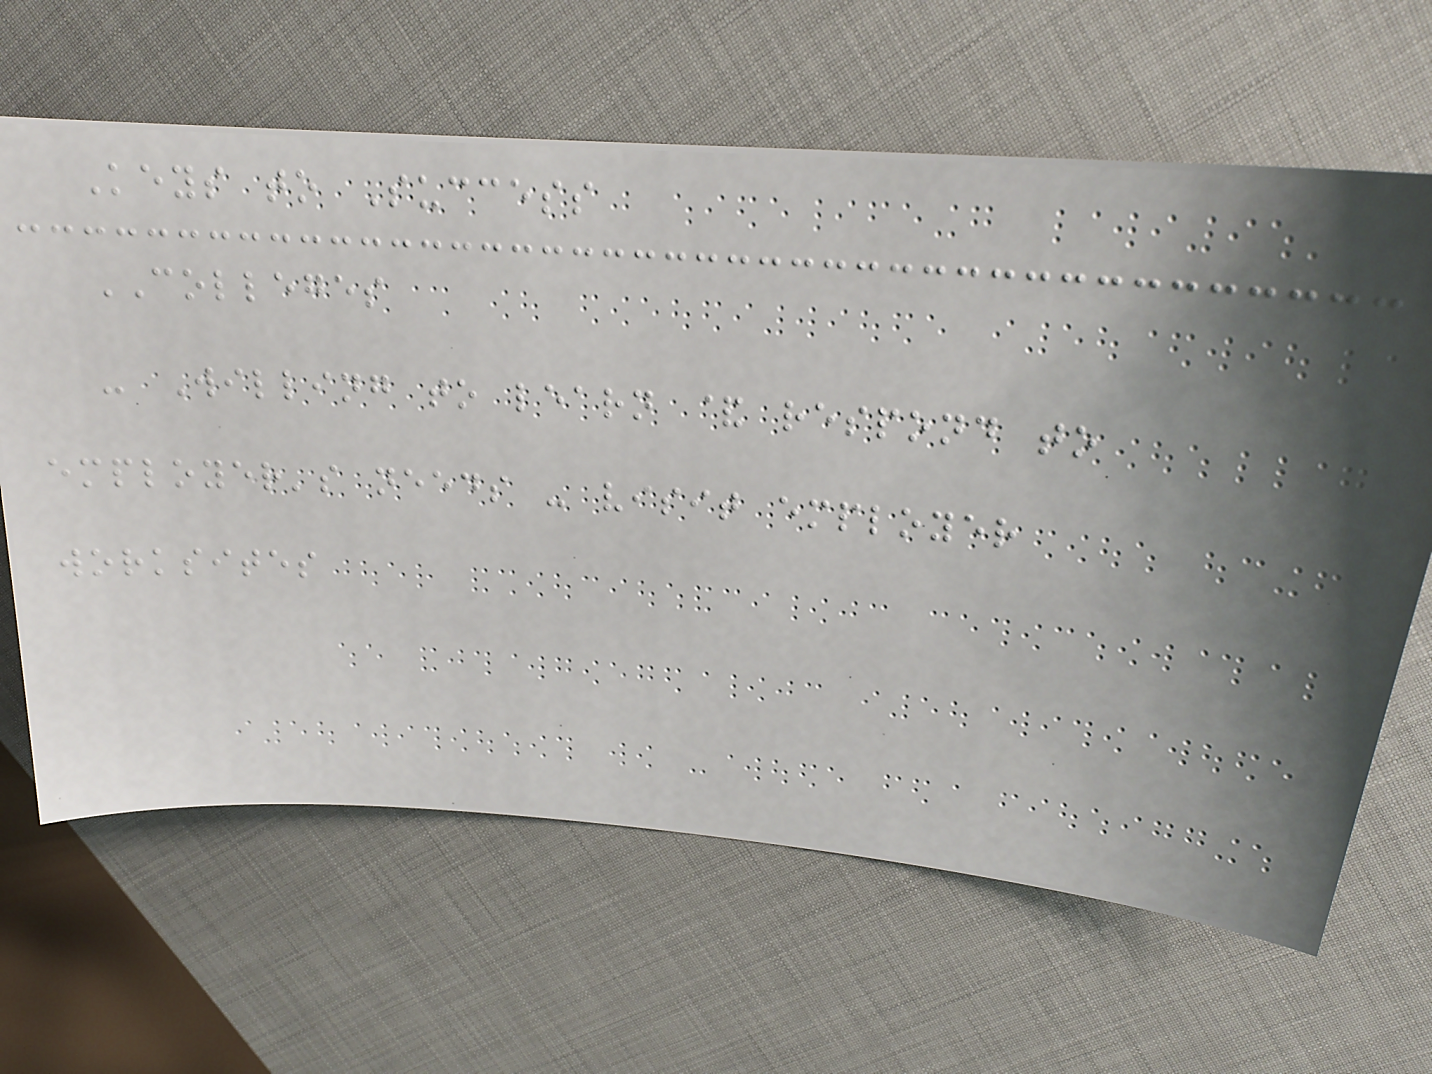Keys to Success
COLLEGES
- Willing to learn & respond to
employer's needs - visit employer
worksites
